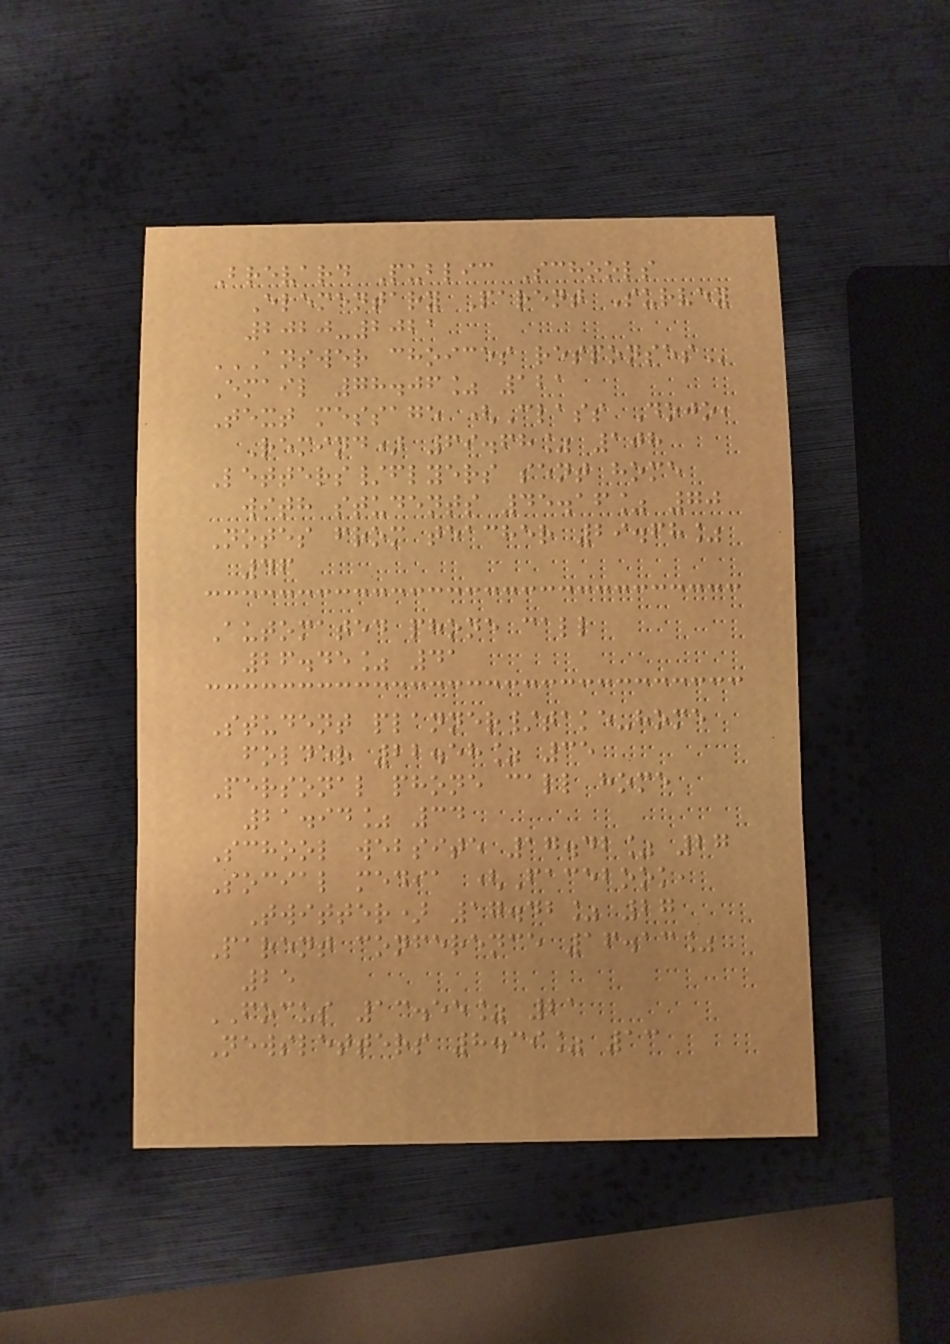Brevard Public Schools
Elementary Parent Survey
2020-2021
ANSWER CHOICES RESPONSES
Email 78.06% 121
Text message (Class Dojo,
Remind) 69.68% 108
Letters/flyers sent home
with students 45.16% 70
Notes from teacher 29.68%
46
Automated phone call
26.45% 41
Student planner/take-home
folder 22.58% 35
Personal phone call home
21.94% 34
School website 17.42% 27
Social media (Facebook,
Twitter) 17.42% 27
Parent conference 16.13%
25
FOCUS 13.55% 21
Newsletters 8.39% 13
